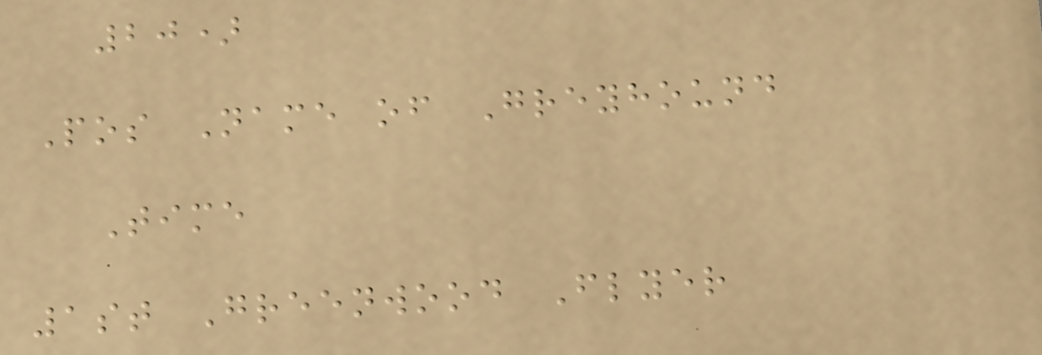20)
Pos Name of Greyhound
Time
1st Greenwood Flyer
